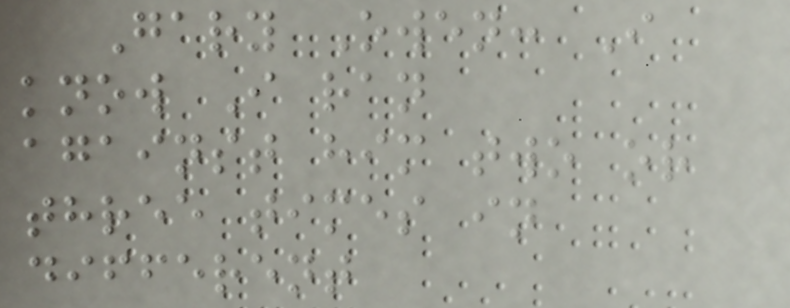Gary Owen: I
know I ran
against him two or
three times in
different
